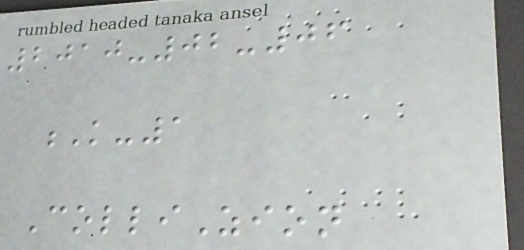2010-02-06
K-1
ColliZion
